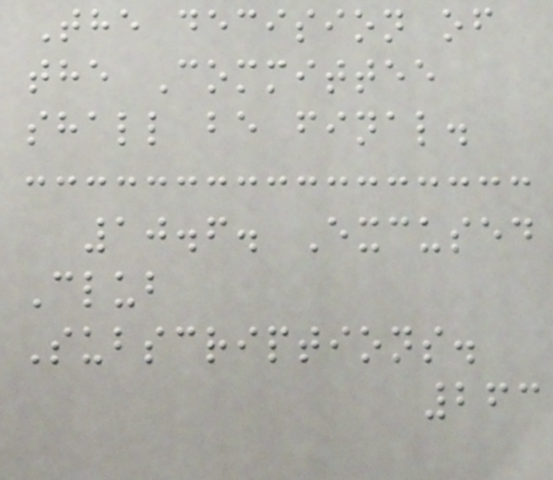The decision of
the Committee
shall be final.
10.6. Excused
Club
Subscriptions.
263
